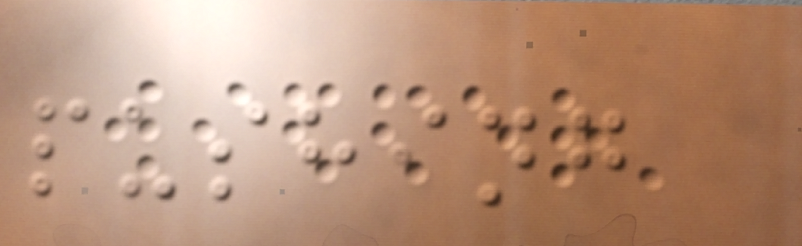pushing
